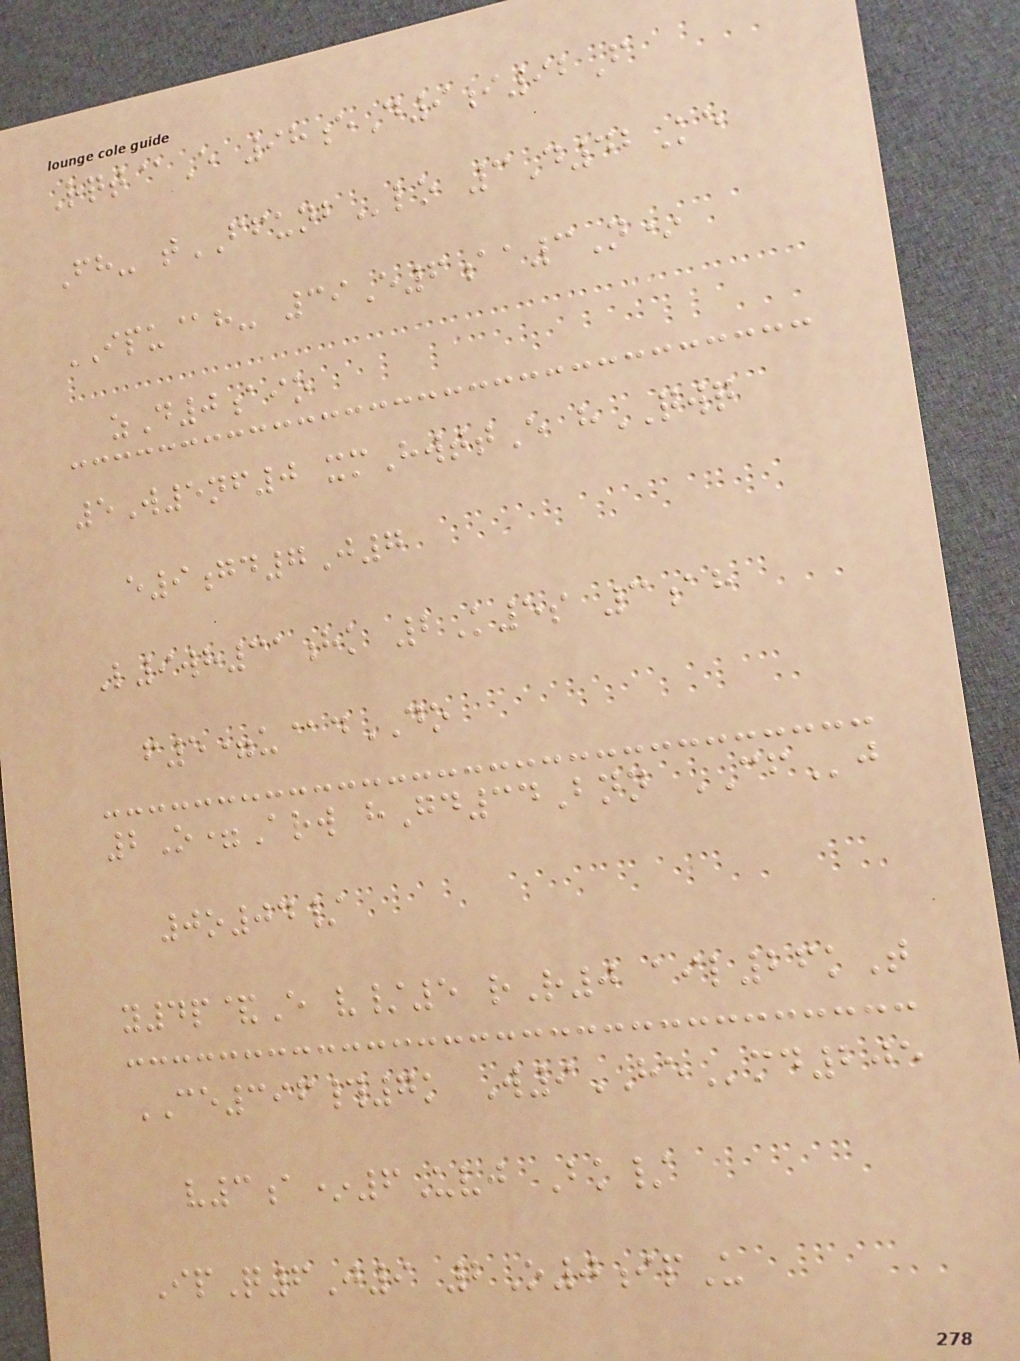Rqt@E 98eD9i92F
Fh- tFFUNBlo 3D42Ke
IPU@h- 39E6aa3N*
zD0aio
5W5nf0 xmHwttE hQWQ
e9gd7J7
L9wh31hk 2K5s 3ah
f5=u@dDO
2O=Arw hGd34Bnn CFj
0o04/
y4p&E v/5 rR0 ail26kT
CE396#7k W9HEmd205
v3a*6Uvj Bk/
IpQ6J9 2O0ipU
